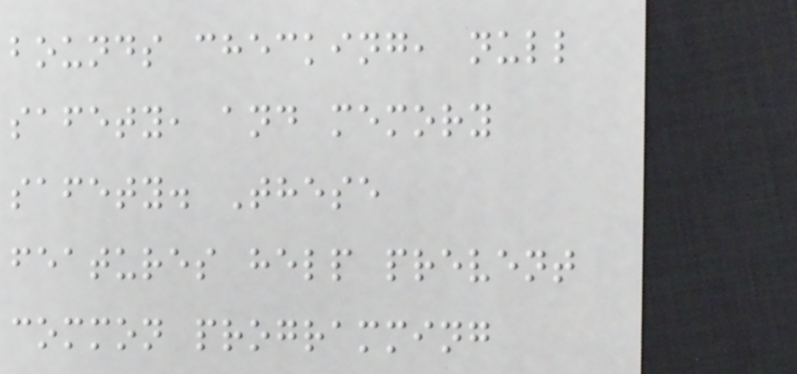bounds checking, null
safety, and memory
safety. These
features help prevent
common programming
